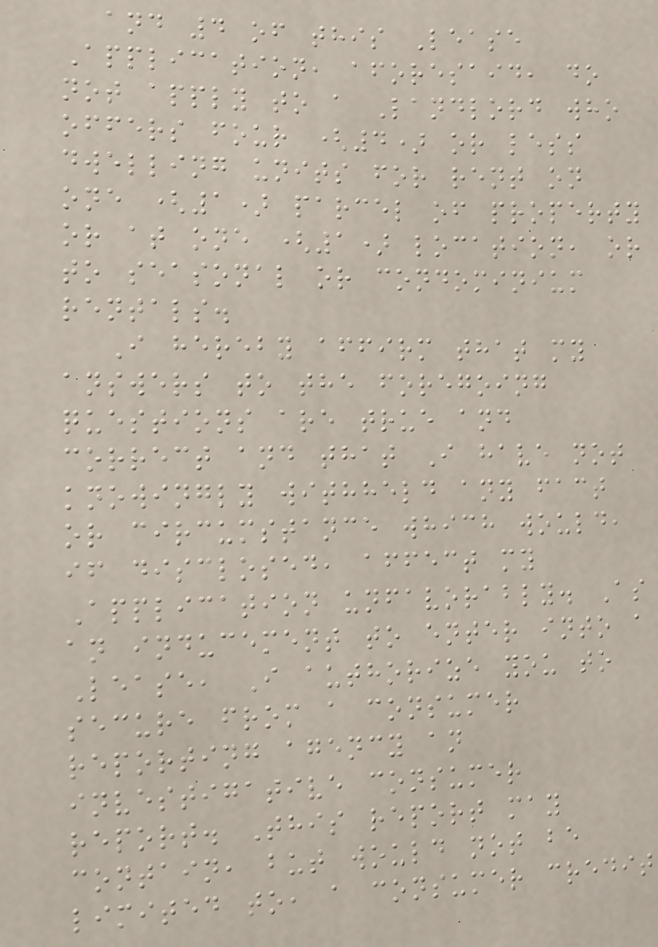and 4 of this Lease
Application, aforesaid, do
not apply to a Landlord who
offers four (4) or less
dwelling units for rent on
one (1) parcel of property
or at one (1) location, or
to seasonal or condominium
rentals.
I hereby affirm that my
answers to the foregoing
questions are true and
correct and that I have not
knowingly withheld any fact
or circumstance which would,
if disclosed, affect my
Application unfavorably. As
an inducement to enter into a
Lease, I authorize you to
secure from a consumer
reporting agency an
investigative consumer
report. This report may
contain, but would not be
limited to, a consumer credit
